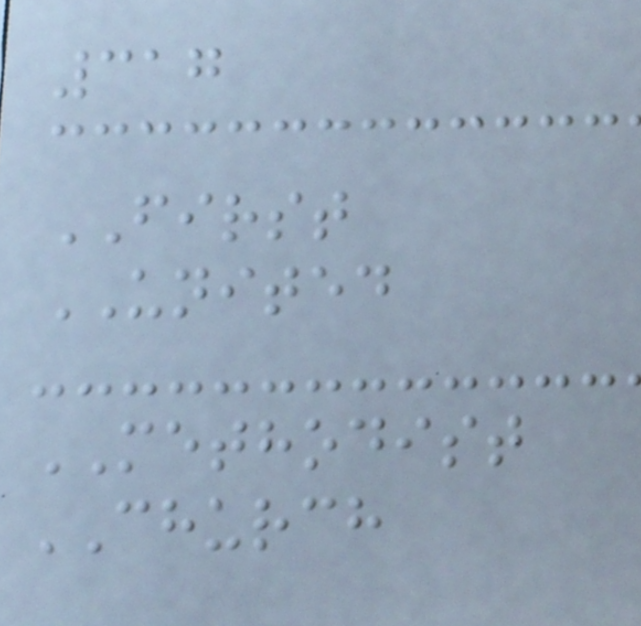317
FIRST
UNITED
METHODIST
CHURCH
